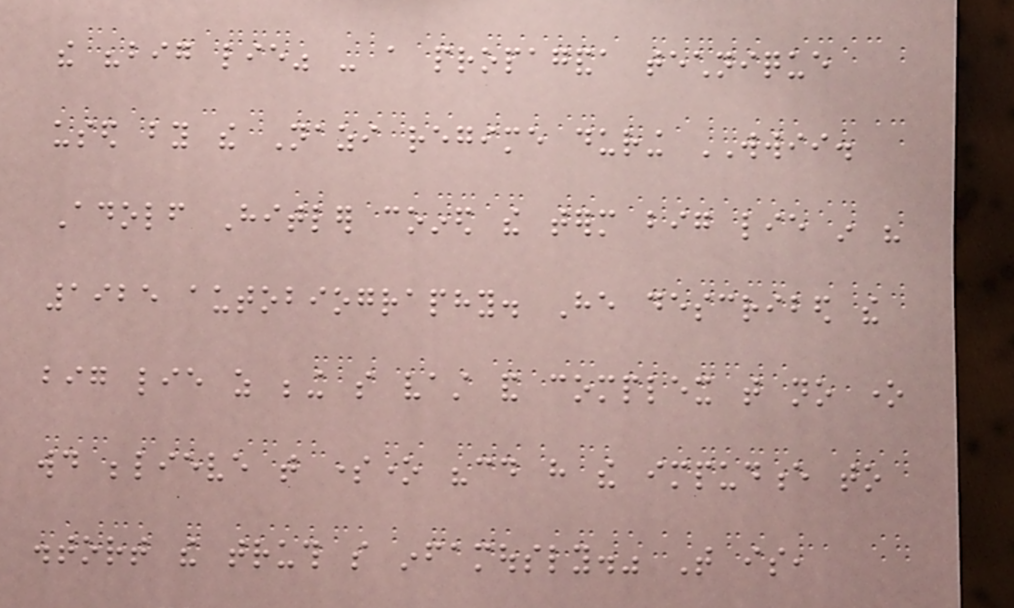the "big lie" - a propaganda technique
used by the Nazi regime during WWII.
Adolf Hitler coined the term big lie in his
1925 autobiography. He described the
big lie as being so vast and complex that no one
would believe that someone "could have the impudence to
distort the truth so infamously." That is,
